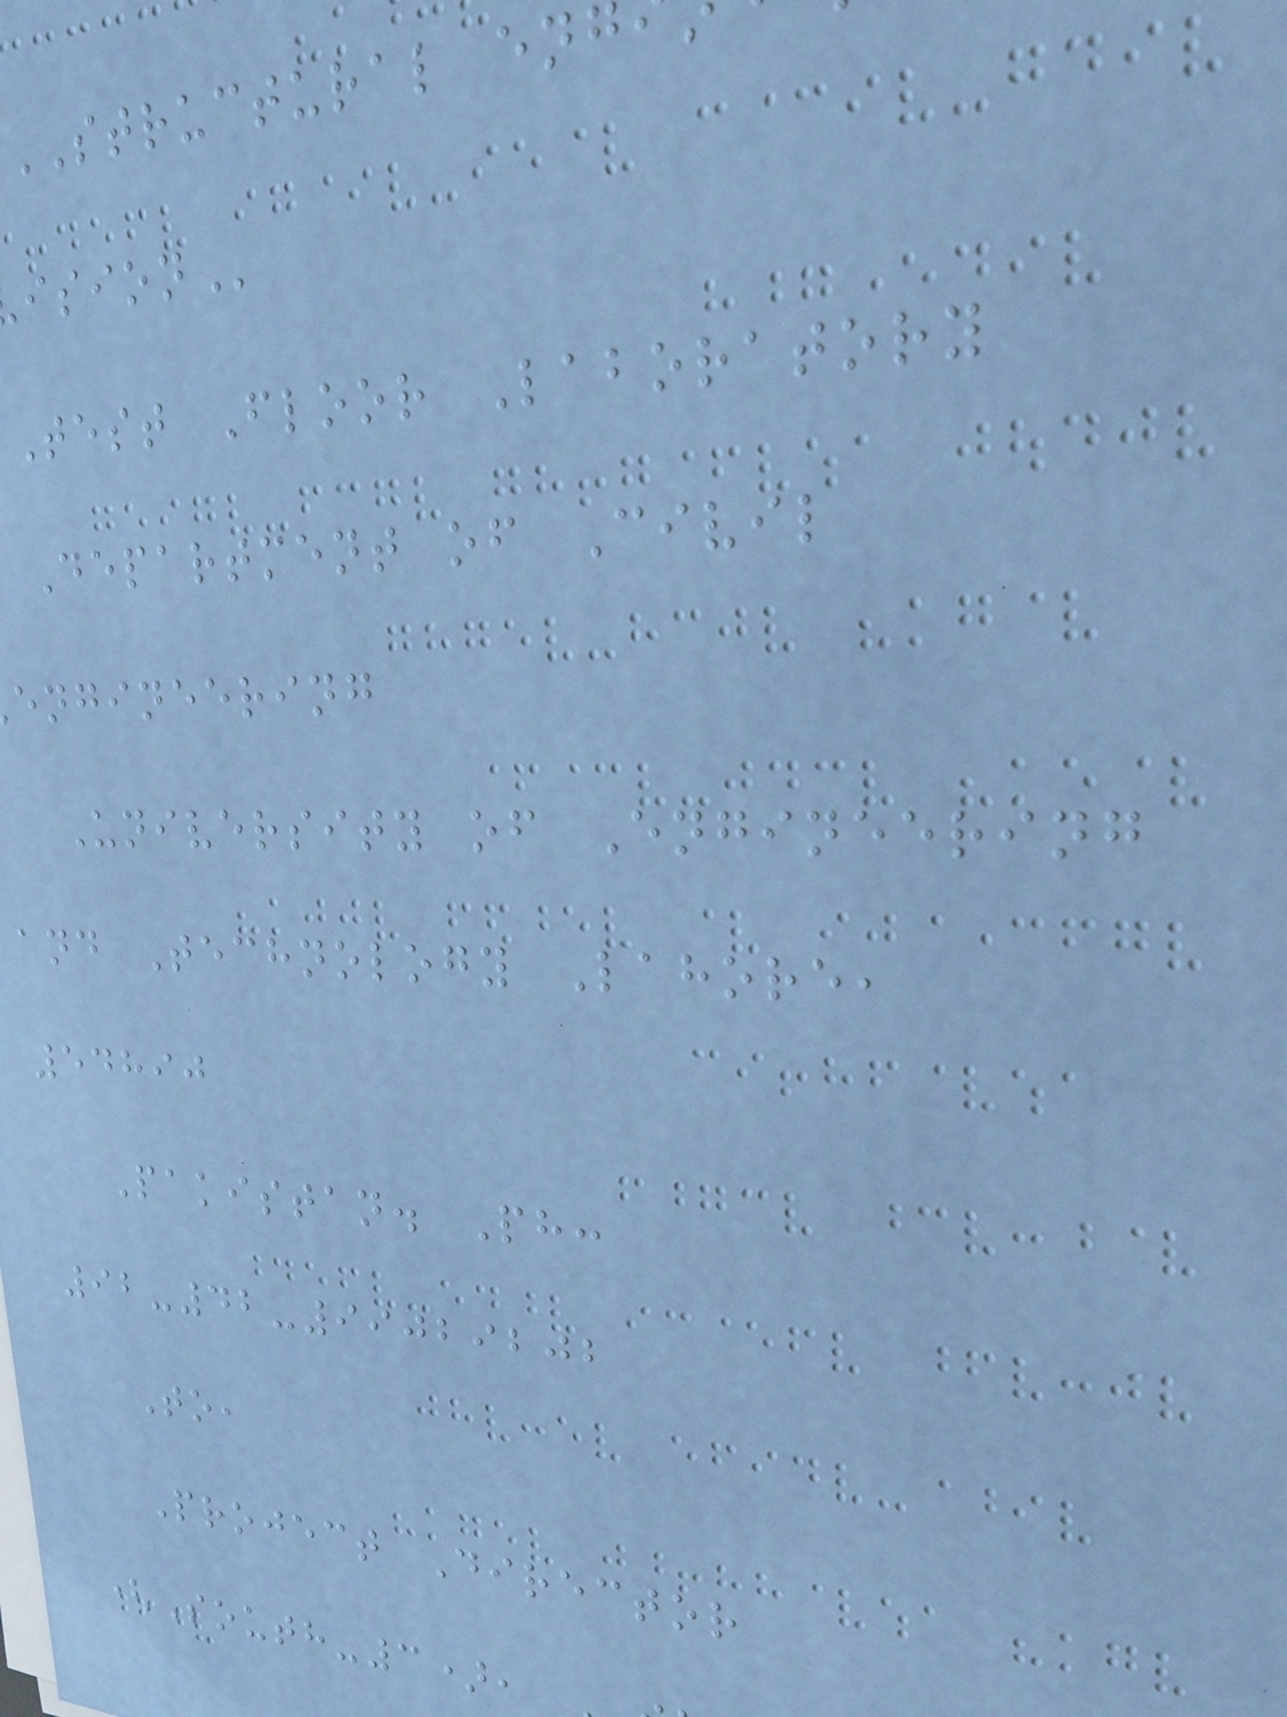STRUCTURAL
Test Floor Laboratory
Department of Civil
engineering
University of Engineering
and Technology Lahore,
54890
Pakistan. Ph:
92-42-99029202
To,
Project Director
(South-3),
